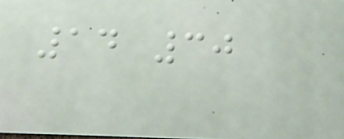14 30
